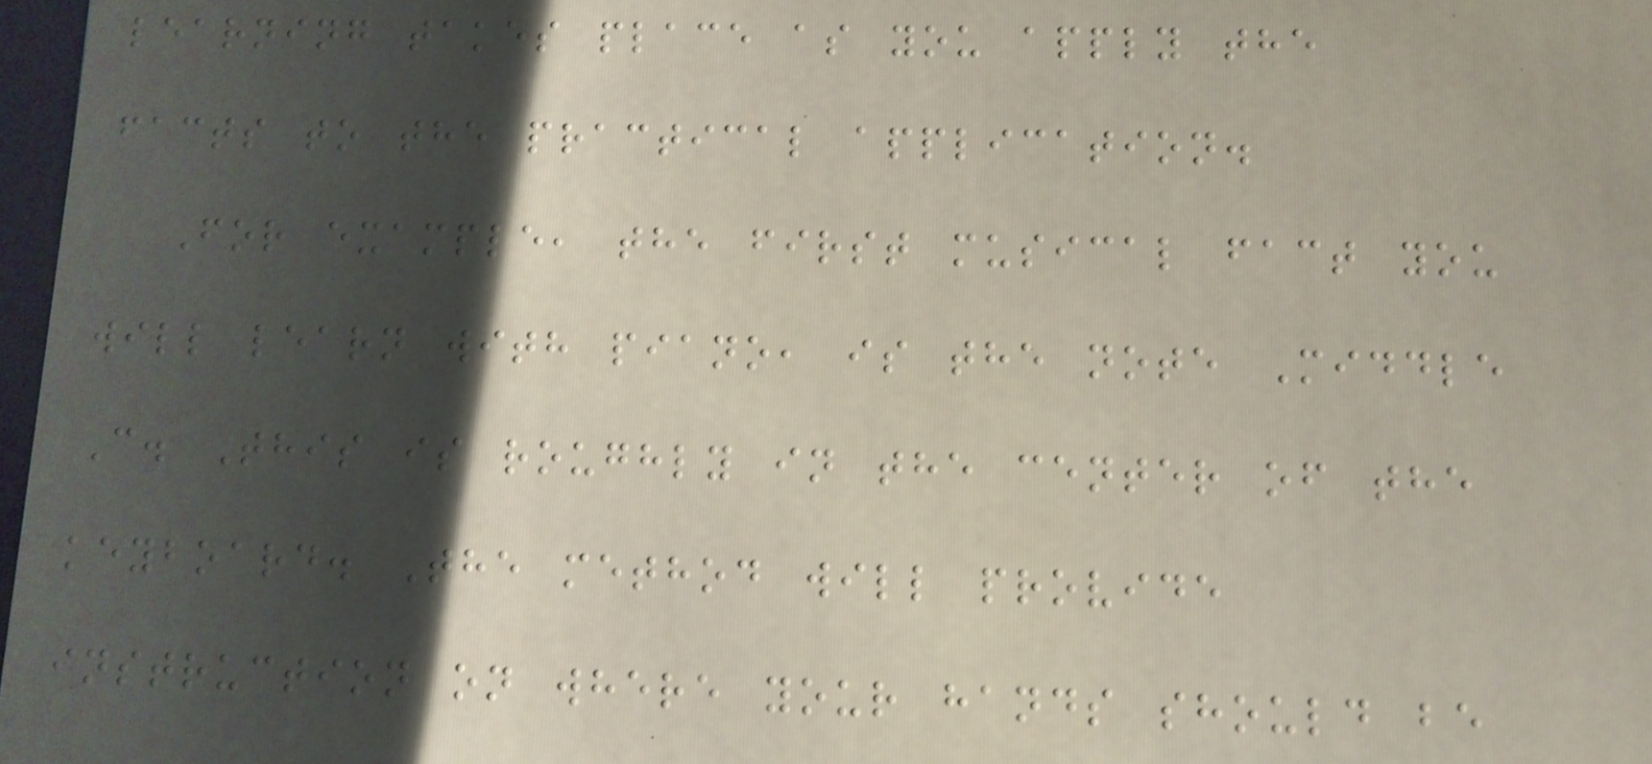learning takes place as you apply the
facts to the practical application.
For example, the first musical fact you
will learn with piano, is the note Middle
C. This is roughly in the center of the
keyboard. The method will provide
instruction on where your hands should be
